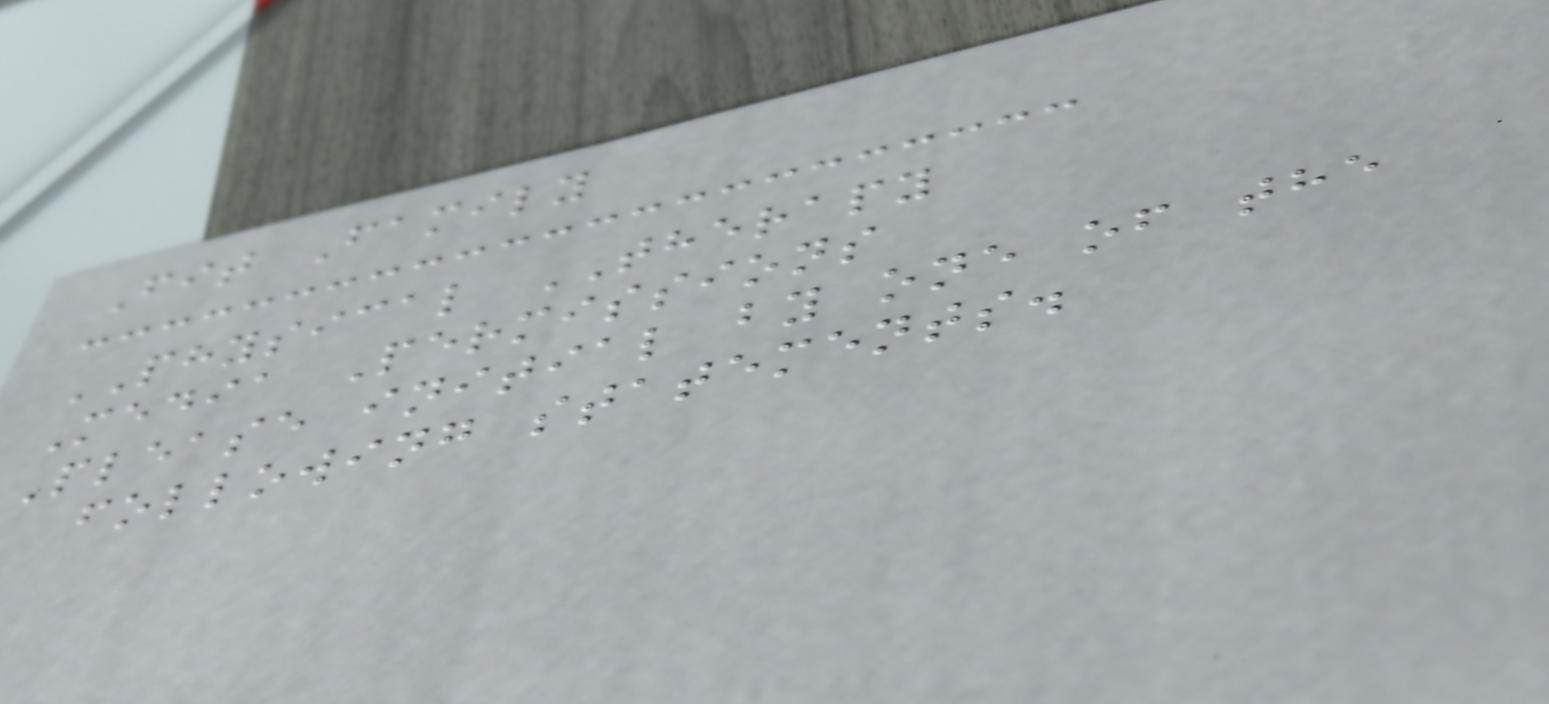Fit Family
PHYSICAL THERAPY
Media Permissions
Please initial by one of the
following statements.
